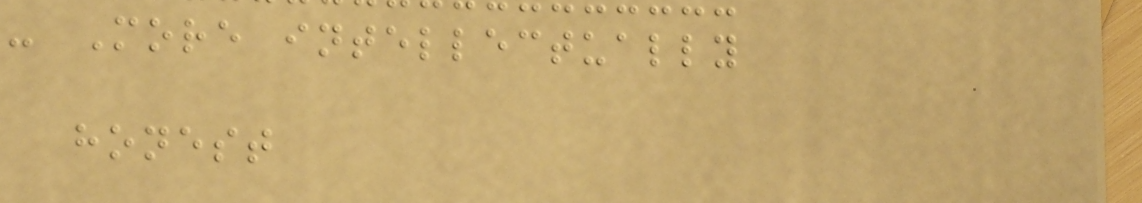- More intellectually
honest
